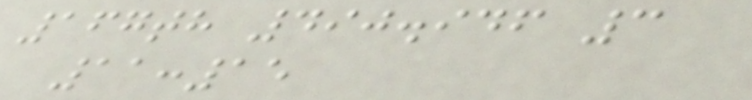167th 490.946 3
11:15
